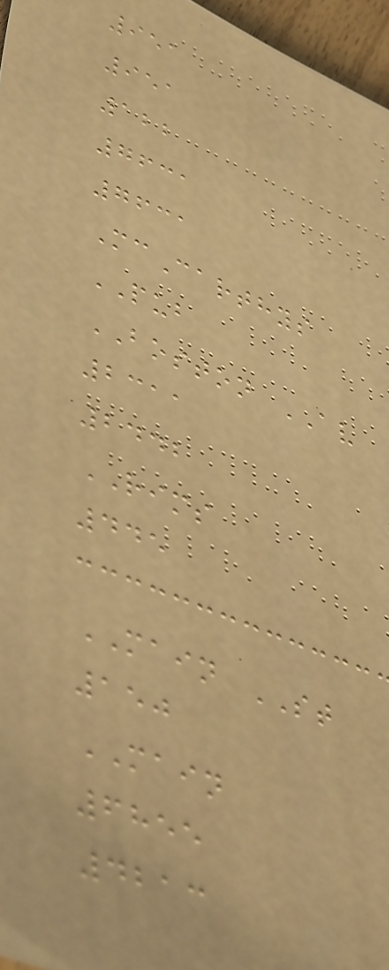951
951
122
7631
7631
McCarthys
PUB
BOSTON AV
2311
2442
RIMS
445
MAIN ST
150
MAIN
6855
4213
